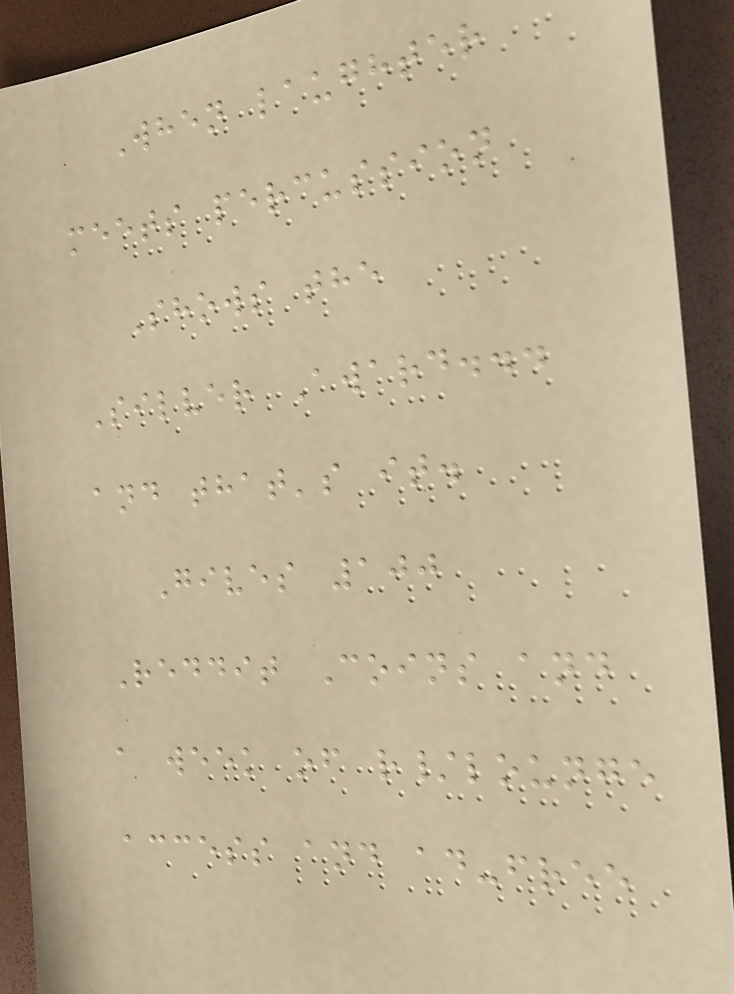When laughter
meets percussion
Shows the
Silver Award...
and that's it.
Gives 100
Reddit Coins and
a week of r/lounge
access and ad-free
